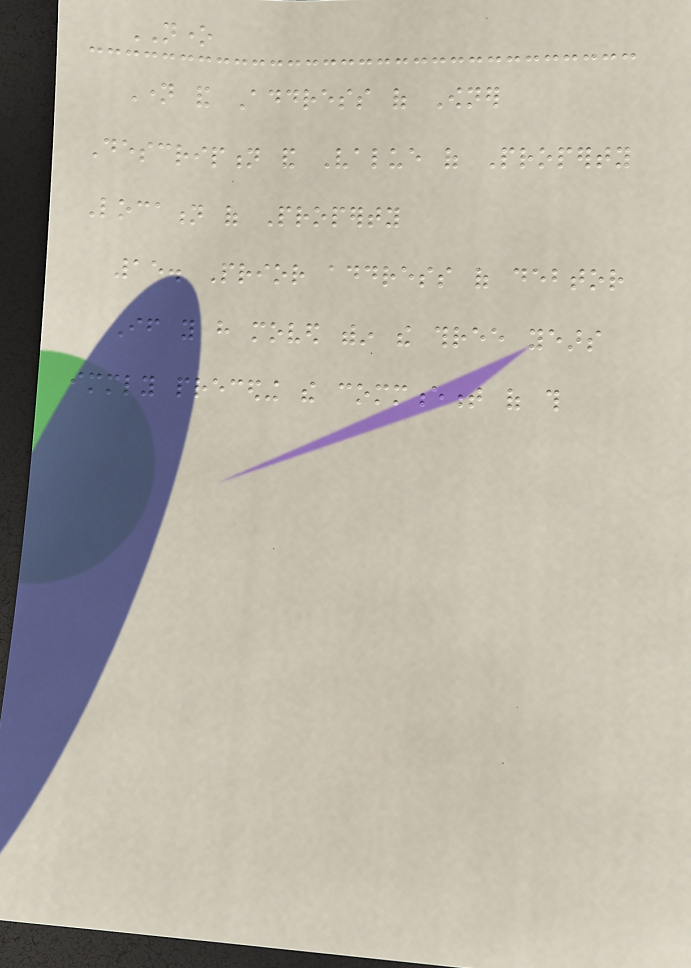NONE
Name and Address of Owner
Description and Value of Property
Location of Property
15. Prior address of debtor
If you have moved within the three years
immediately preceding the commencement of this
